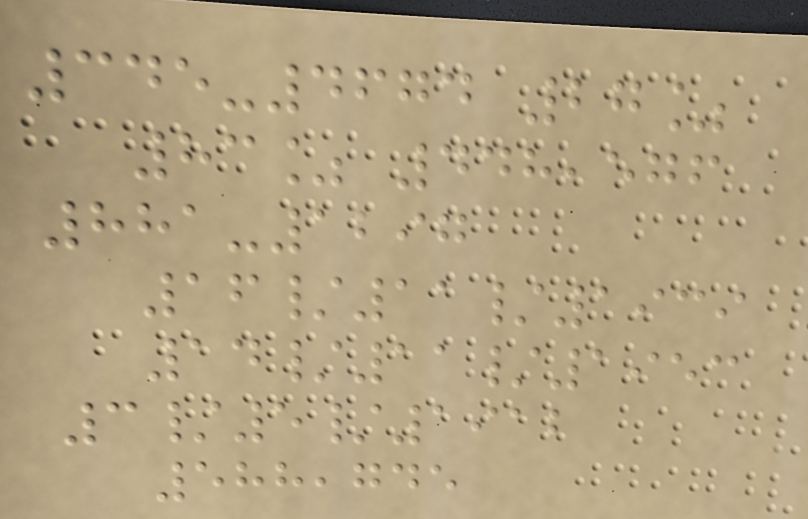345-4674 27%
83% 448,576
881-1297
16/11/1939
14/11/1953
3/5/1912
588,745
